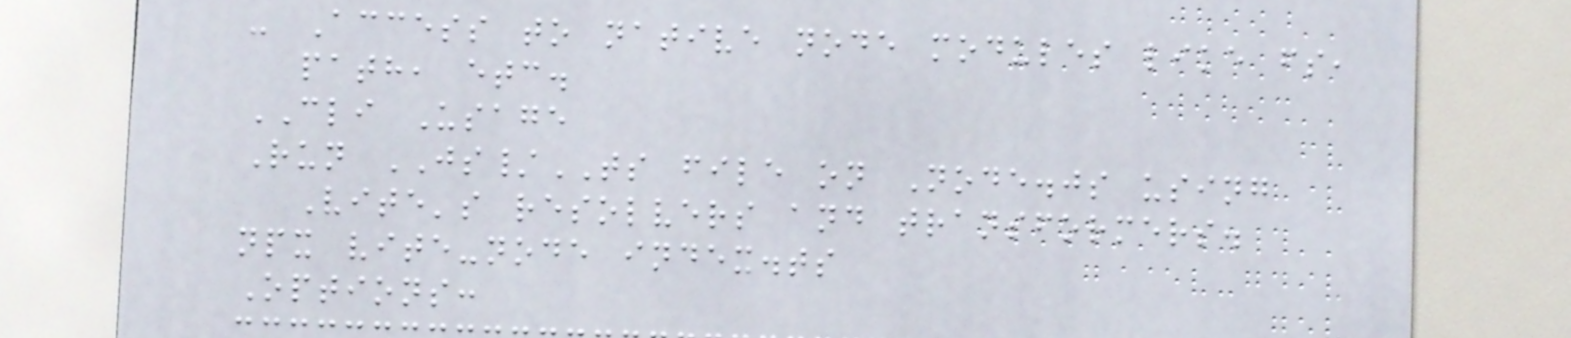- Access to native node modules like fs,
path, etc.
CLI Usage
Run JS/TS file on Node.js using
Vite's resolvers and transformers.
npx vite-node index.ts
Options:
